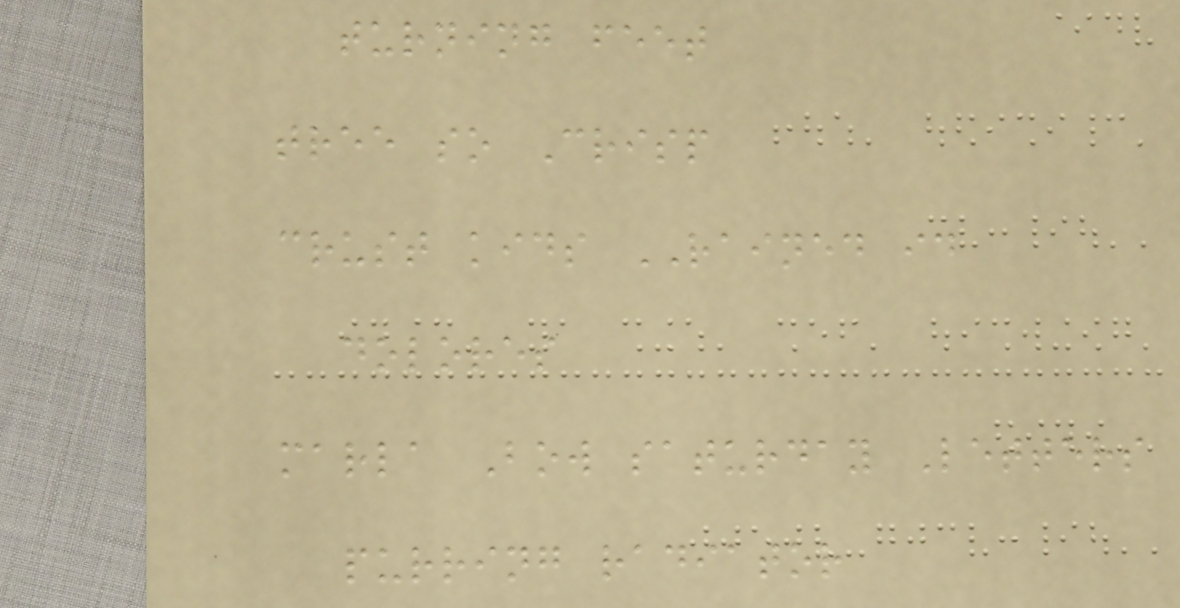turning feet
tree so Crisp
crust kids RAINED id
dolores
marla Bow saturday Letters
purring radiator
